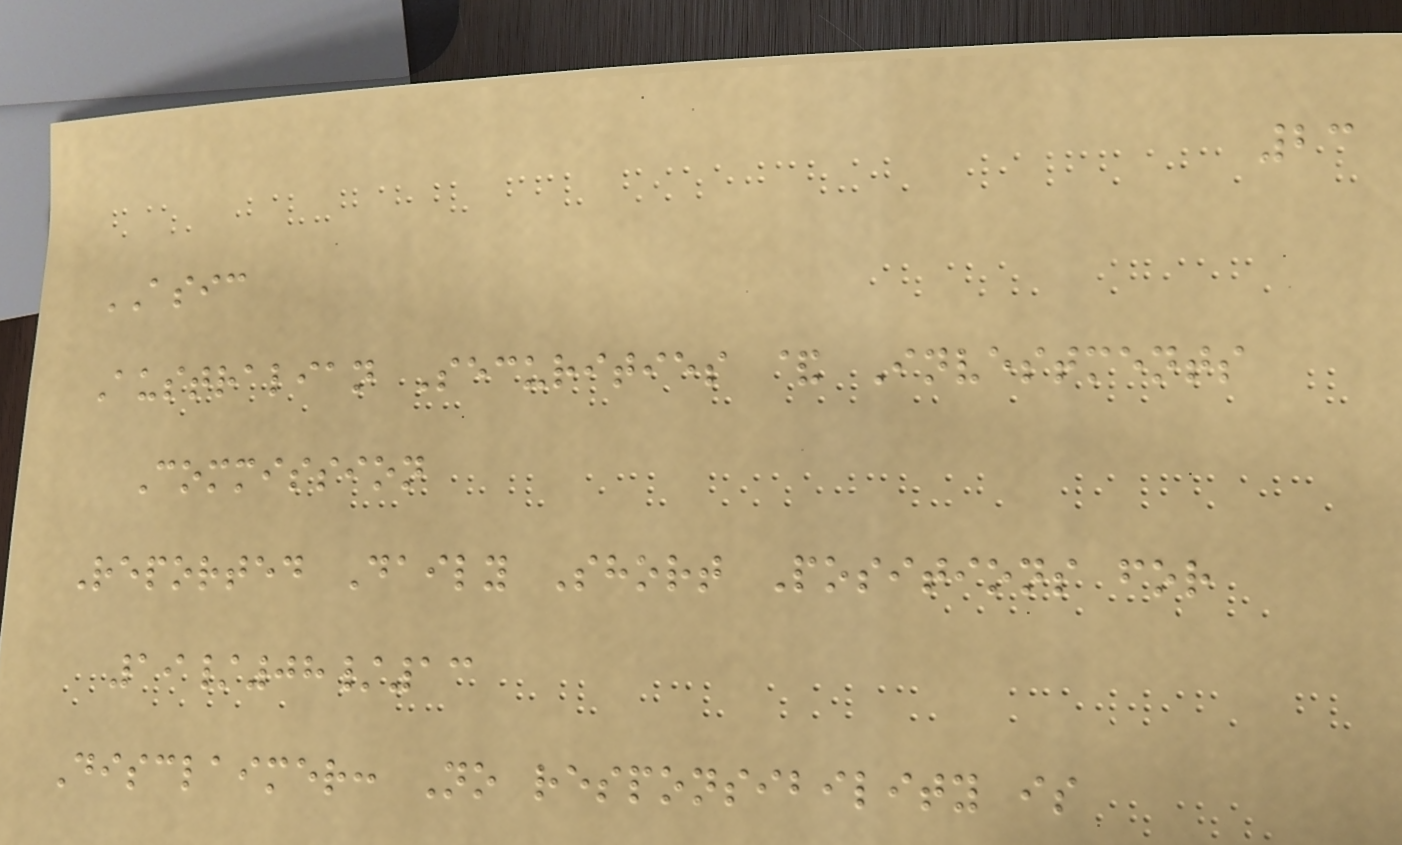23
ASIC
Australian Securities & Investments
Commission
Reported Daily Short Positions for
19/08/13
Disclaimer: No responsibility is
